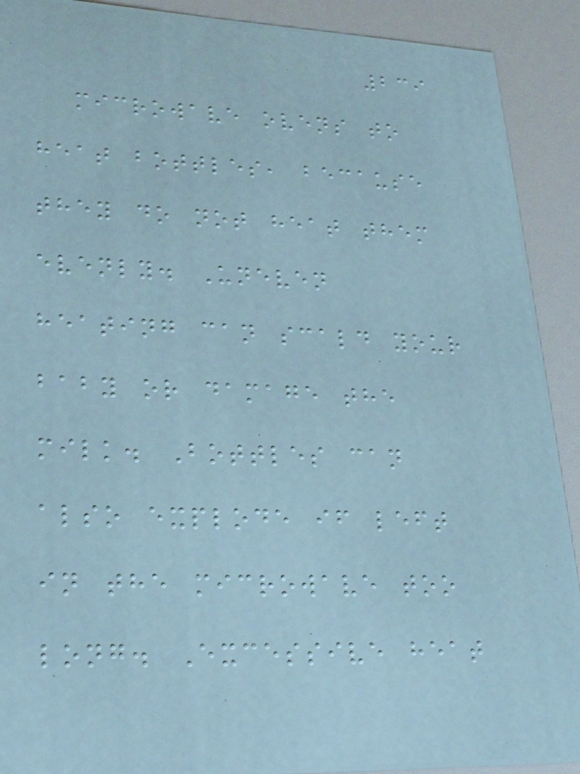239
microwave ovens to
heat bottles, because
they do not heat them
evenly. Uneven
heating can scald your
baby or damage the
milk. Bottles can
also explode if left
in the microwave too
long. Excessive heat
